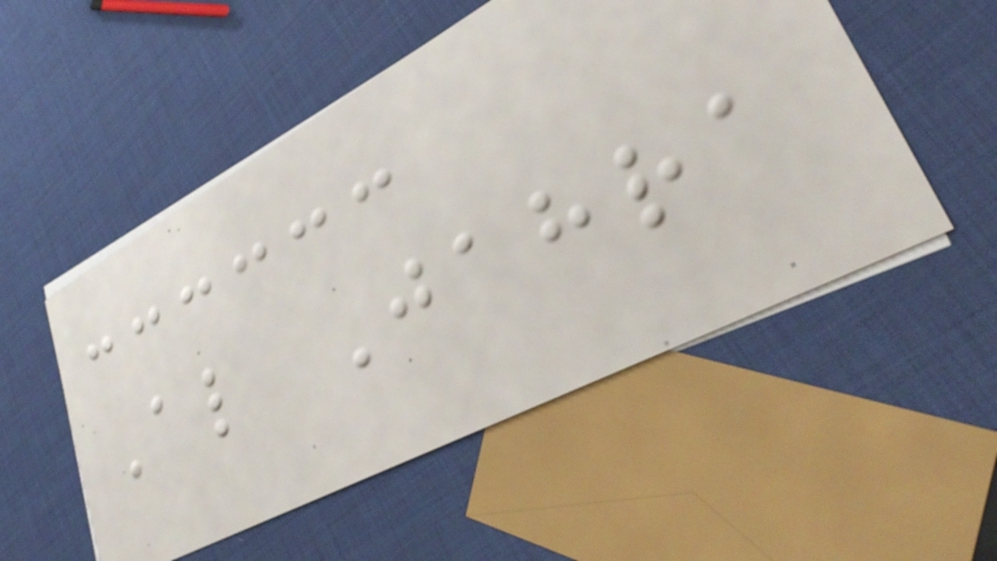Al Jahra
